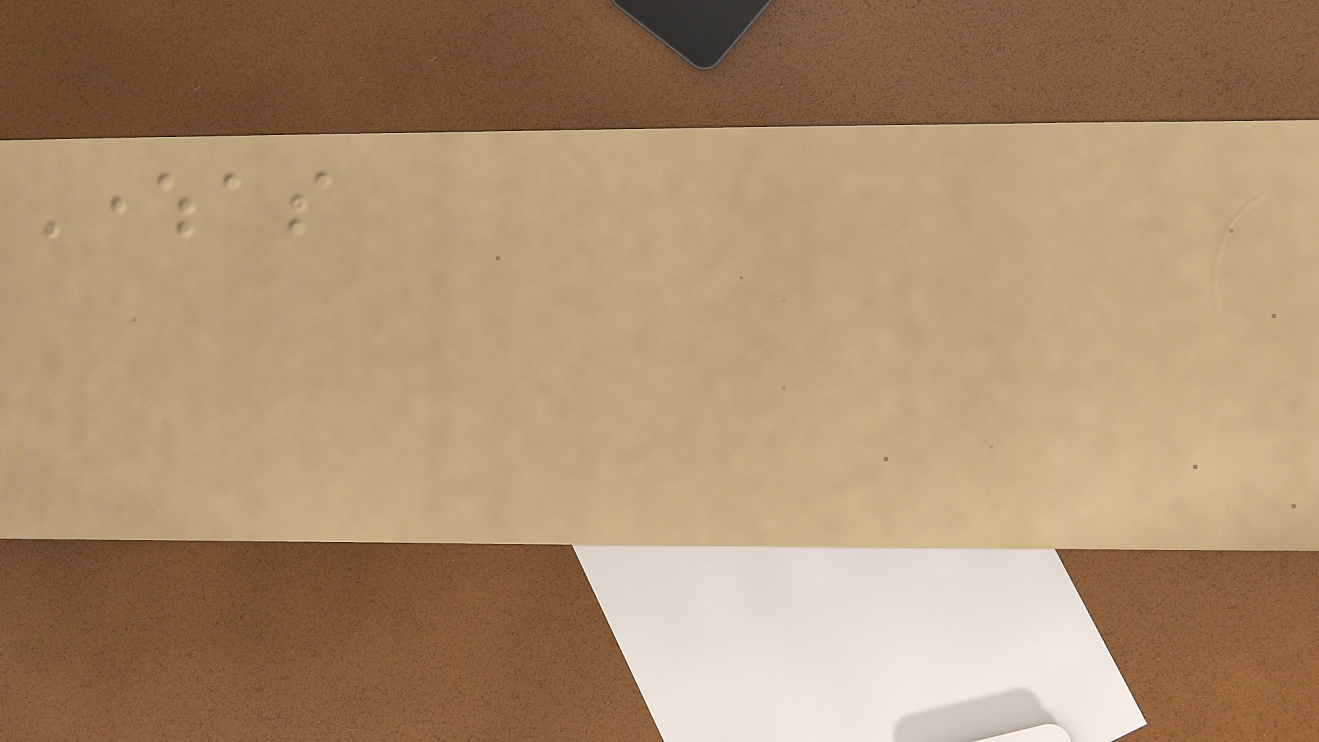Whereas
